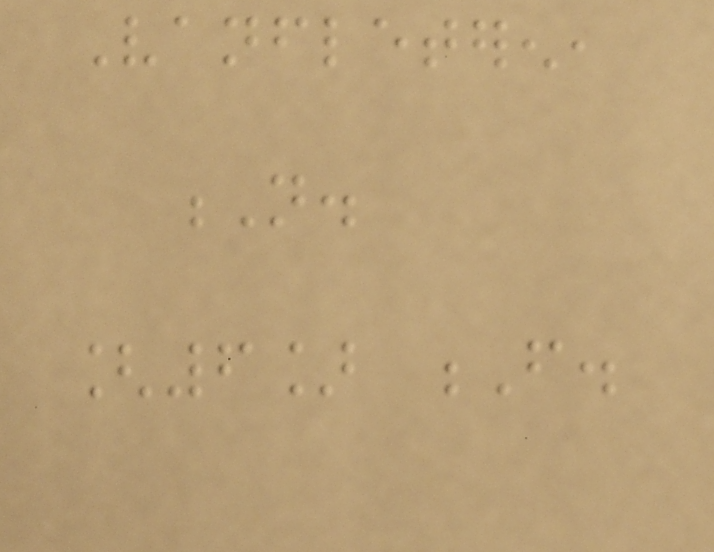Vanfleteren,
N.
[6] F.
